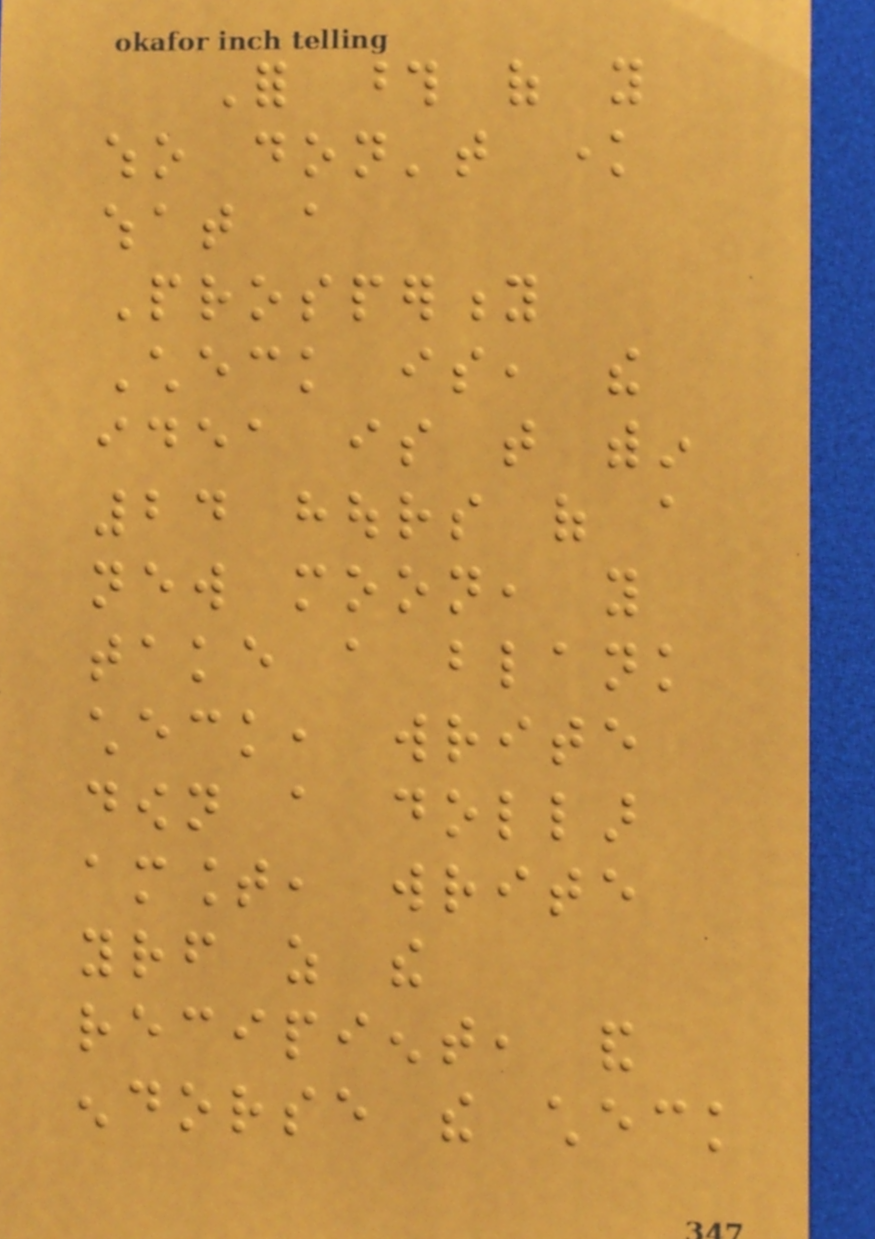For those of you
who don't know
what a
Prosperity
Check is, the
idea is that within
24 hours of a
new moon, you
take a blank
check, write
down a dollar
amount, write
yourself as the
recipient, and
endorse the check
